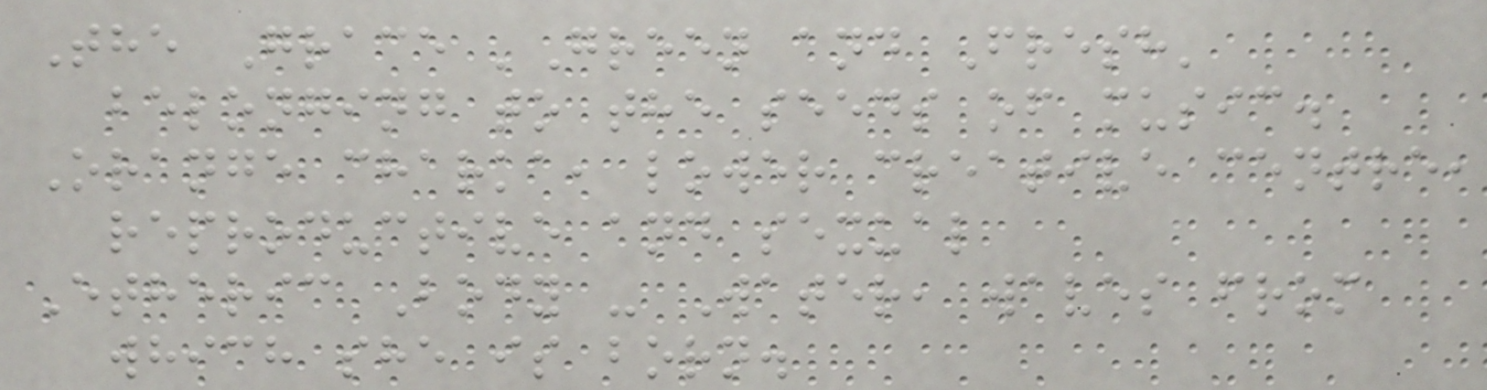The Grace 'Green and Fresh'
belonging to the seeds of music.
Orange charka, lower creative centre,
reproductive and sexual
Etheric Body - Water, waves from
which she is born.
